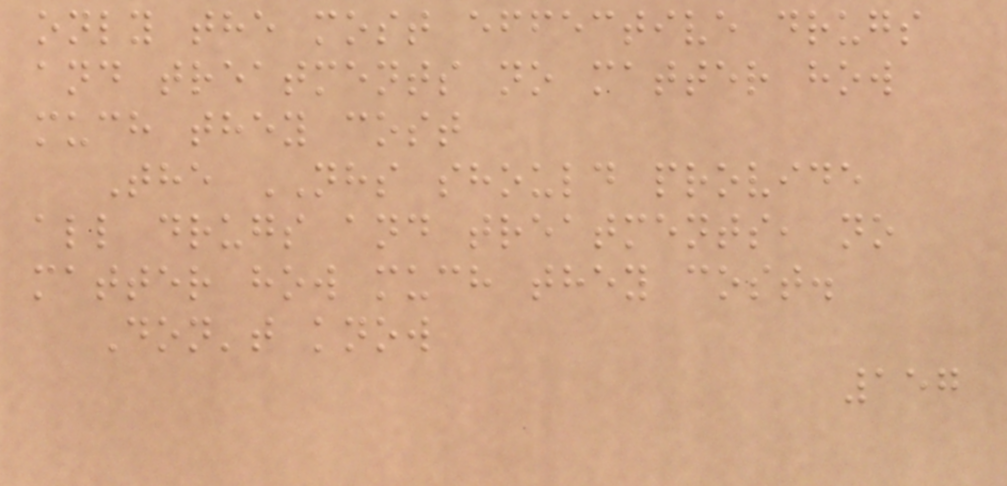only the most effective drugs
and treatments no matter how
much they cost
The NHS should provide
all drugs and treatments, no
matter how much they cost.
Don't know
157
